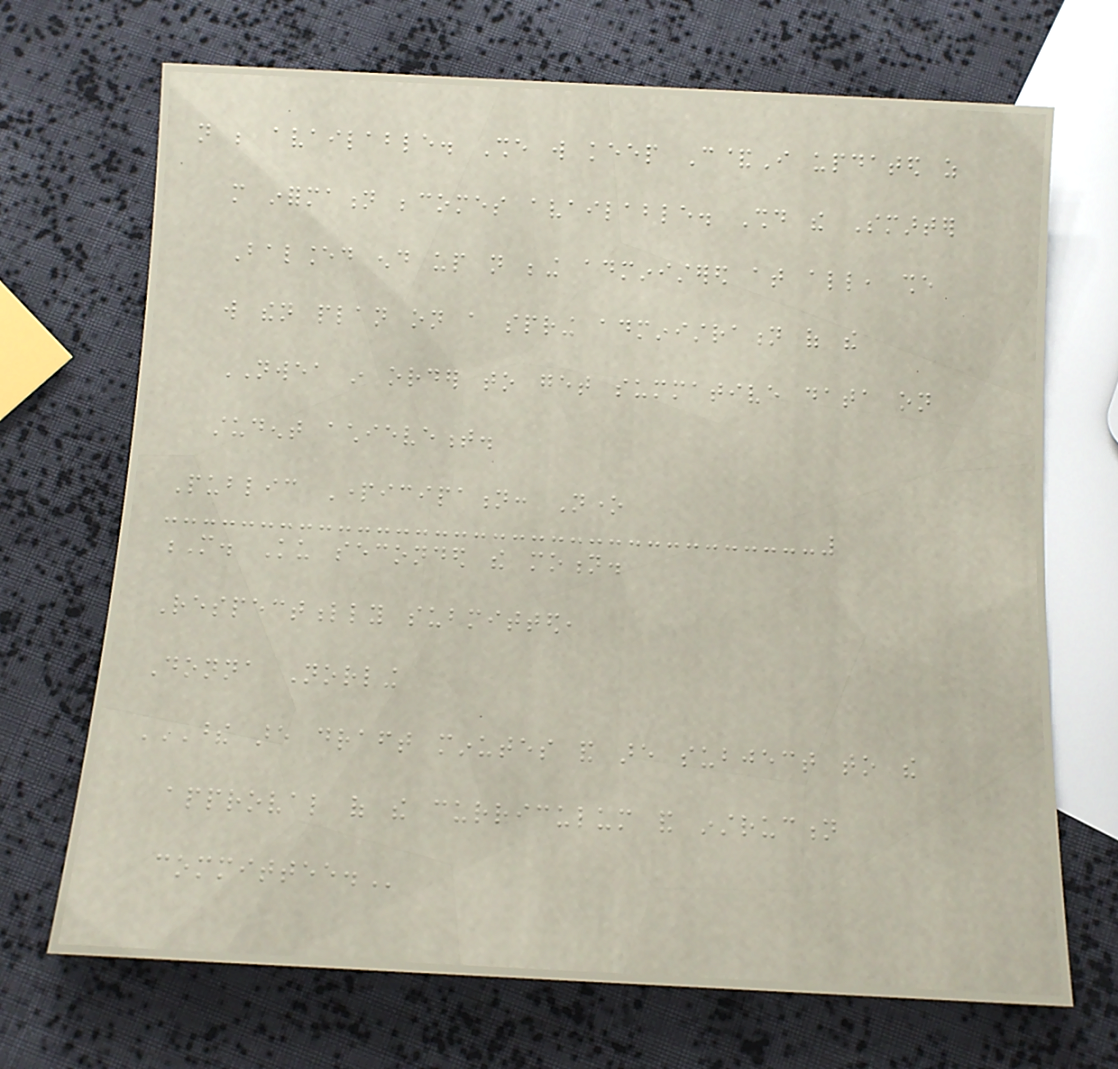not be available. She will keep C&I updated as
more information becomes available. Should the Smarter
Balanced end up not being administered at all, she
will then plan on a spring administration of the
NWEA in order to get summative data on
student achievement.
Public Participation: None
M. Ku seconded the motion.
Respectfully submitted,
Donna Norling
THESE ARE DRAFT MINUTES AND ARE SUBJECT TO THE
APPROVAL OF THE CURRICULUM AND INSTRUCTION
COMMITTEE.
